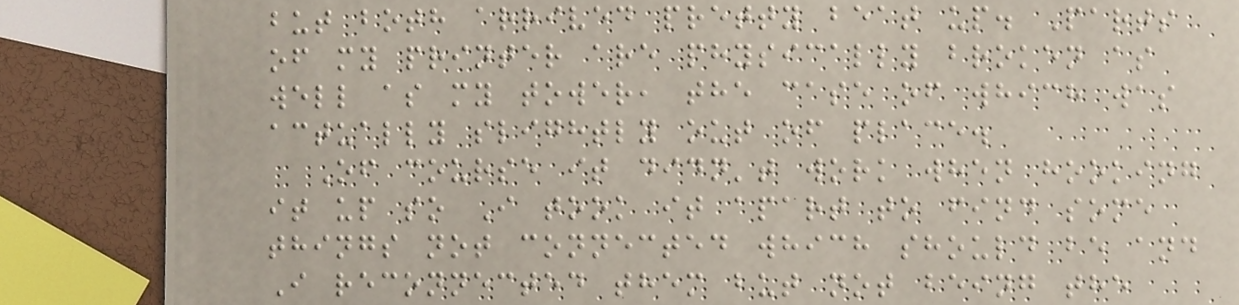but both arrived pretty beat up. Parts
of my printer are physically broken as
well as my tower, the case of which was
actually slightly out of place.
Of course it didn't work when hooking
it up so I took it apart to find some
things not connected which should be and
I reconnected them but not being the
